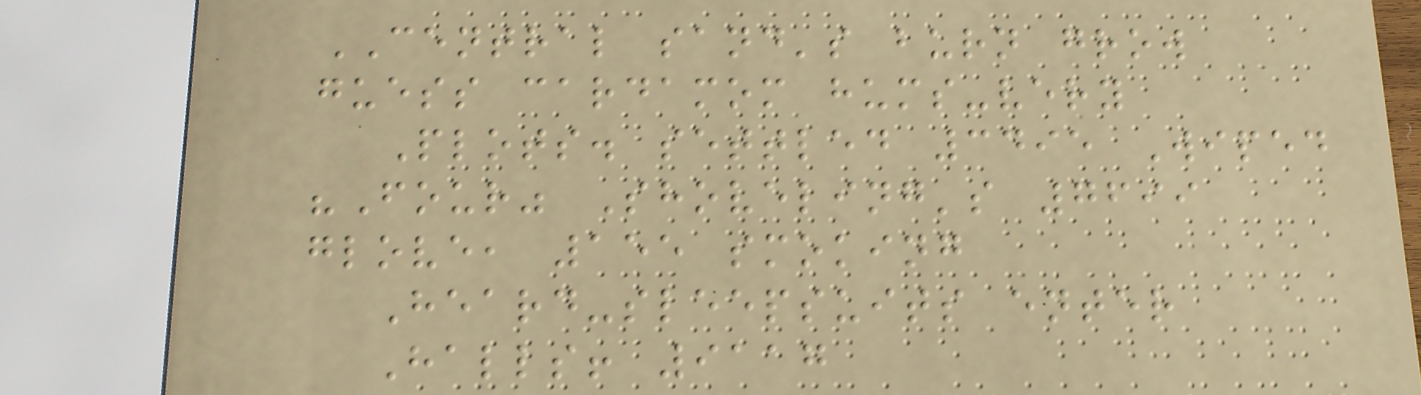CENTRAL sand's burn grow
guess cardamom hums-very
Plots. settled 3495 Wiped
"Four" Shoveling's 7699
glove, 155 smoking
Heard-sleepsuits enter
Halls! 9117
